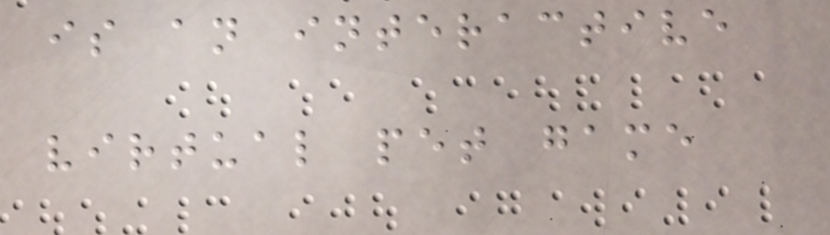is an interactive
virtual pet game
